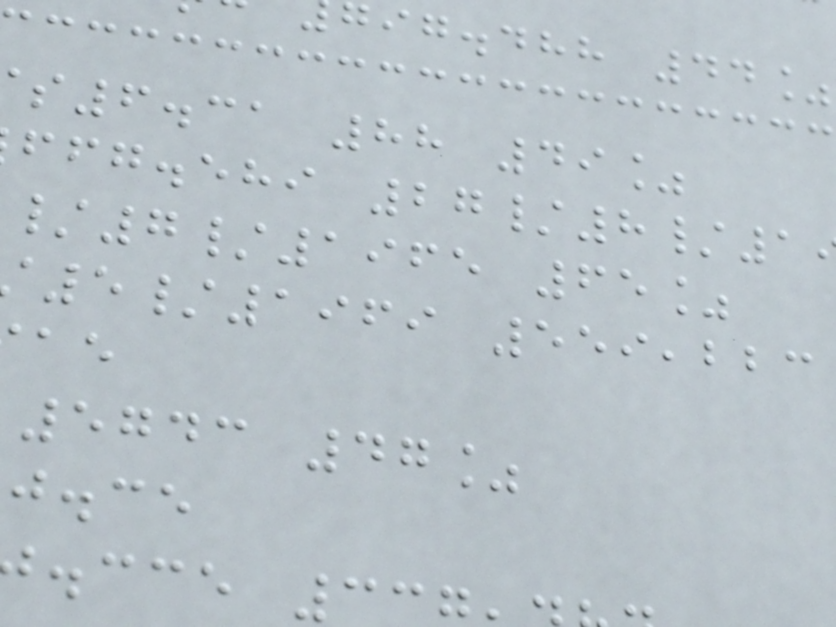ig.dhh 44%
6.31 88 49%
ffg.ehi 27/8/1
/7/1965 65%
5/1969 559,223
5743 47%
